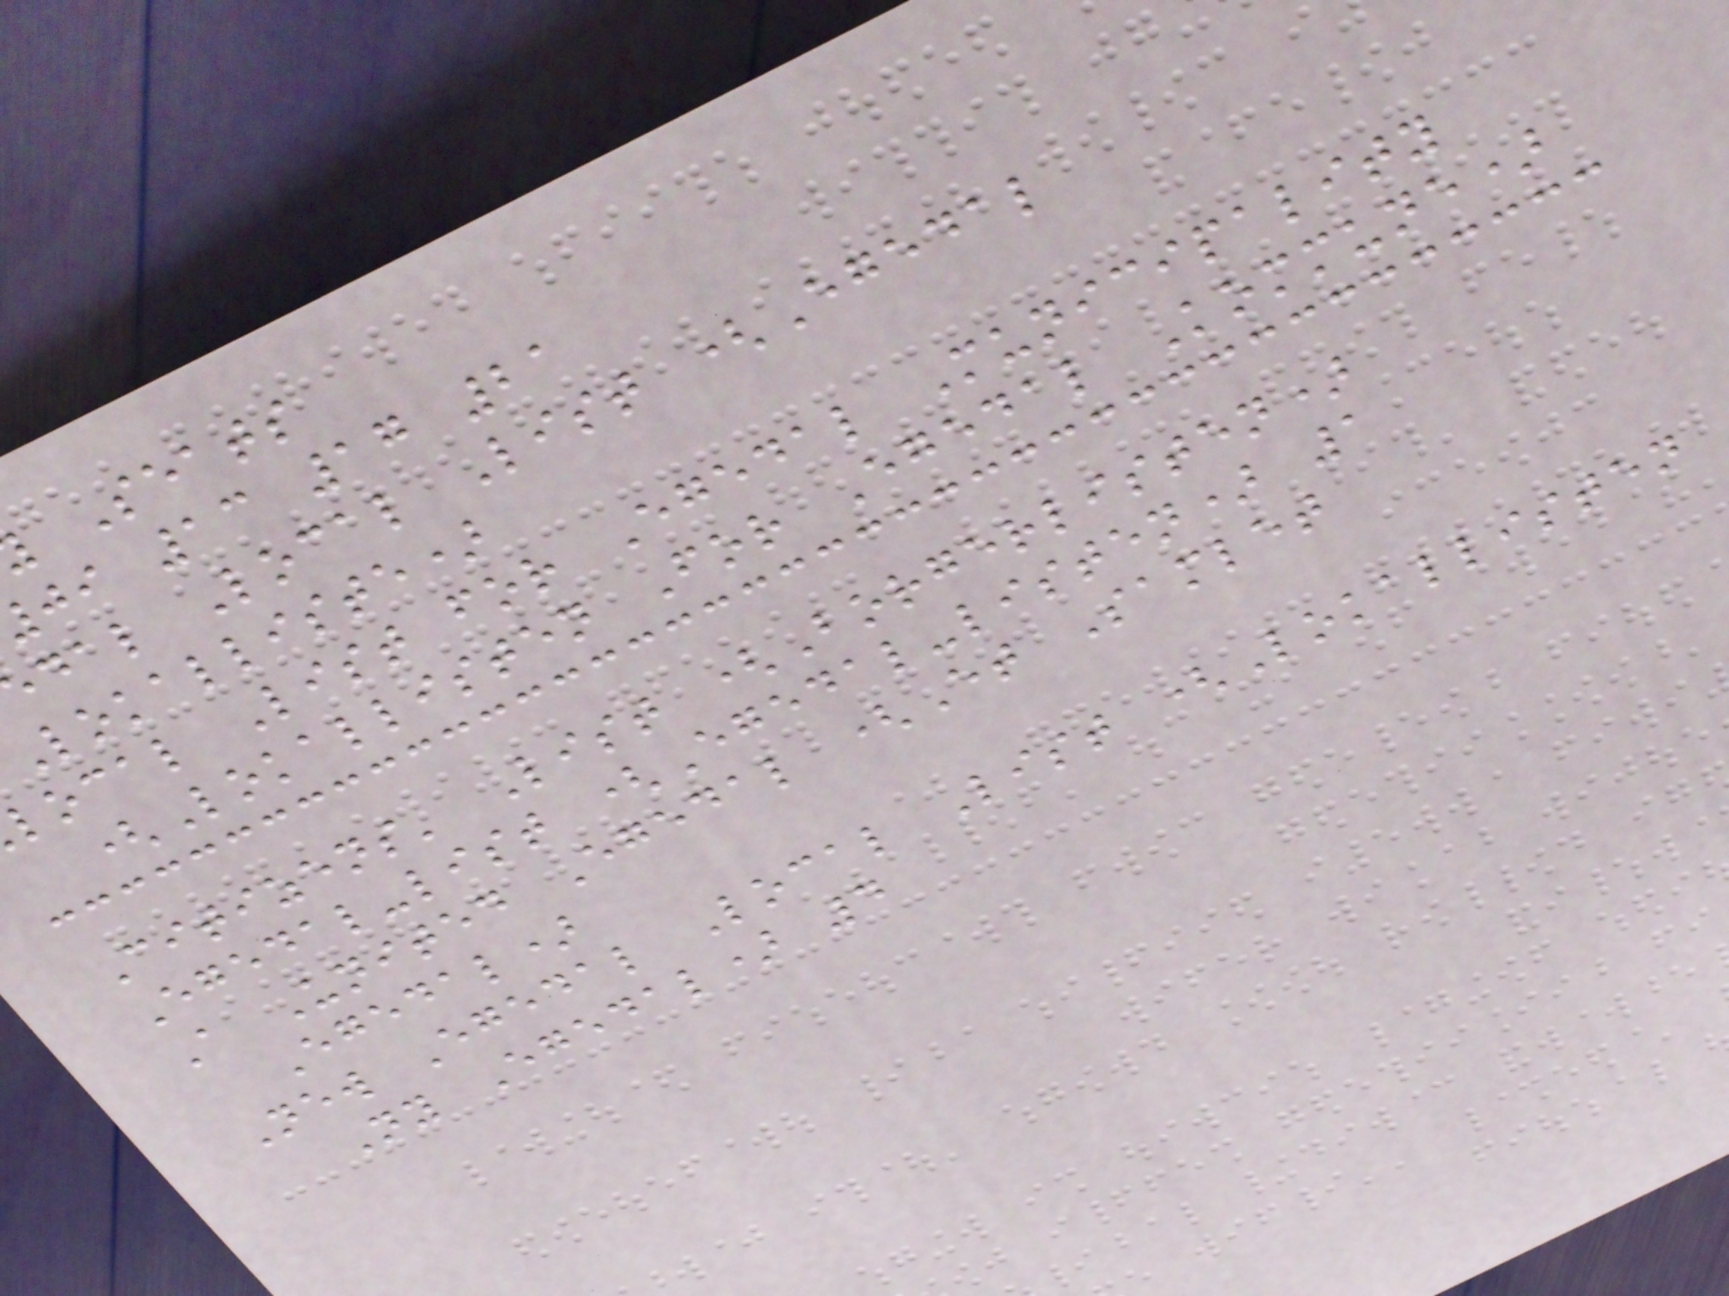Seats
ji 13 17 21
dal Local List (Egedal
Lokalliste)
local List for Egedal Municipality
(Lokallisten For Egedal Kommune)
Citizens' List (Borgerlisten)
Egedal-list (Egedal-listen) 1
A United Egedal (Et Samlet
Egedal)
New Egedal Local List (Lokallisten
Ny Egedal) 4
